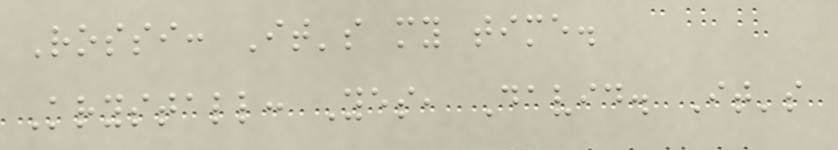Rossi: It's my time.
Krystall: Yes, David. It's
